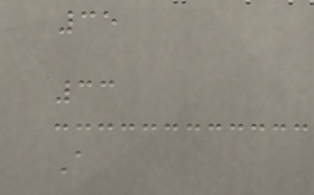35
33
A
